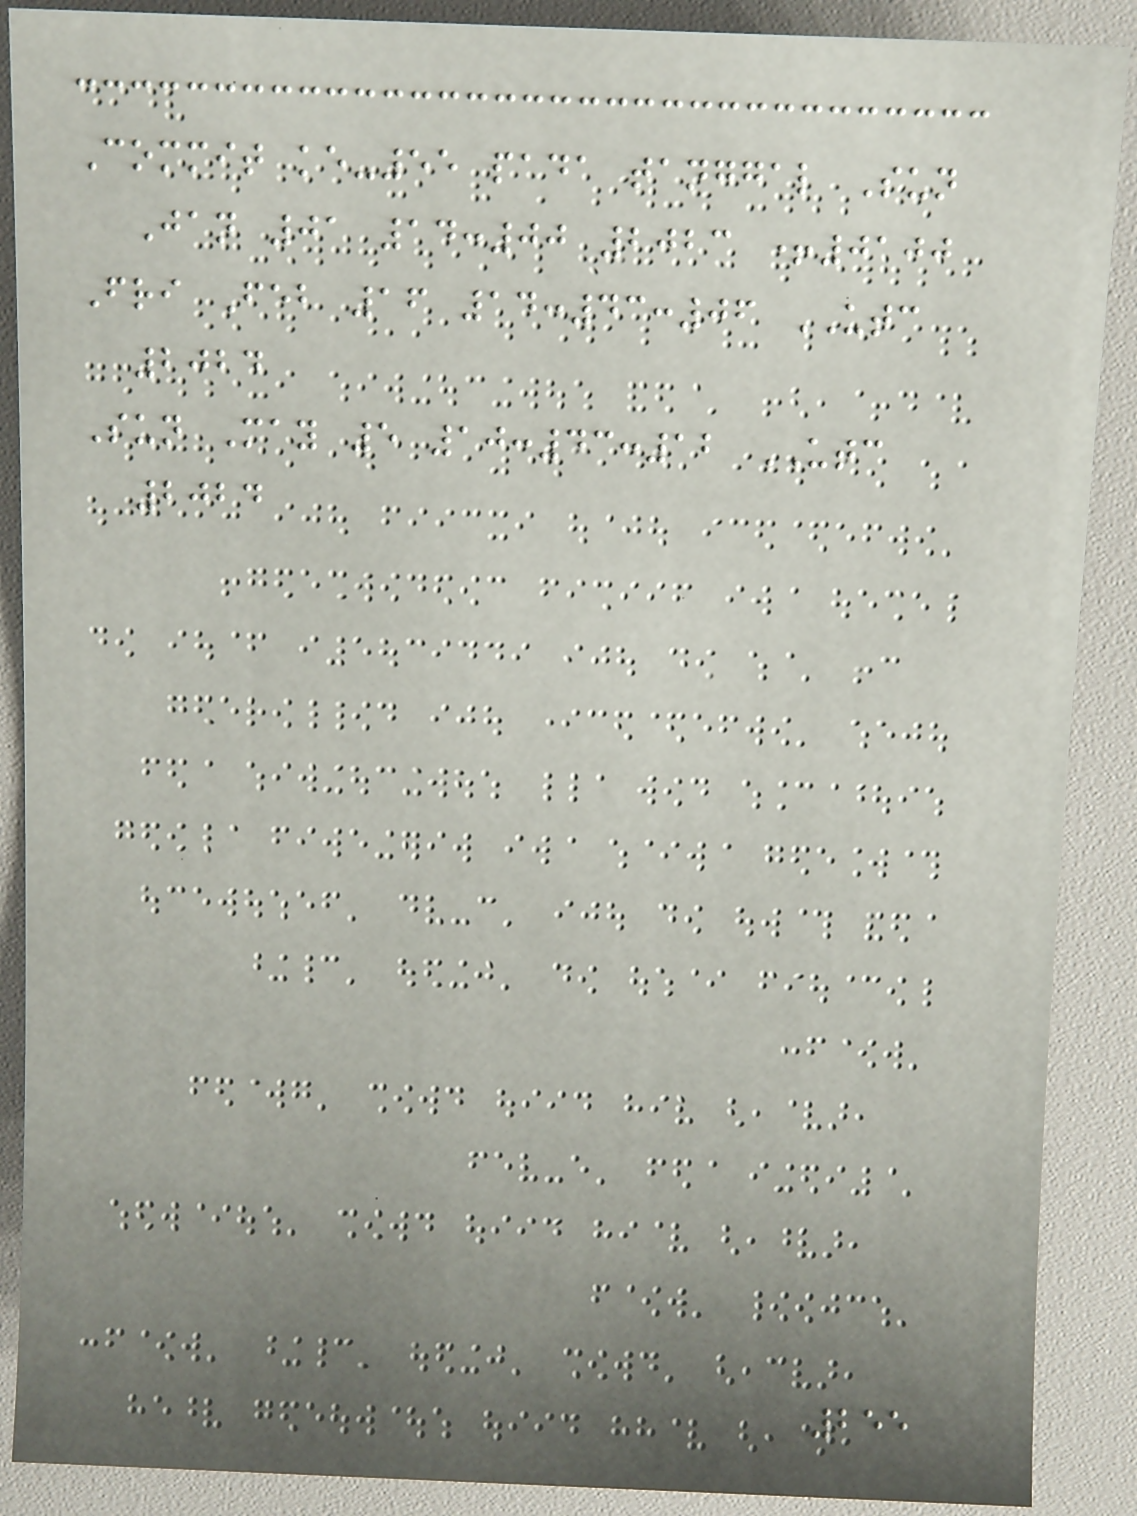Commit ke-55 pada tanggal Sun
Jan 01 14:00 2023 +0100
Fri Feb 16 14:43:06 UTC
2024
Sun May 5 10:43:12 UTC
2024
255
